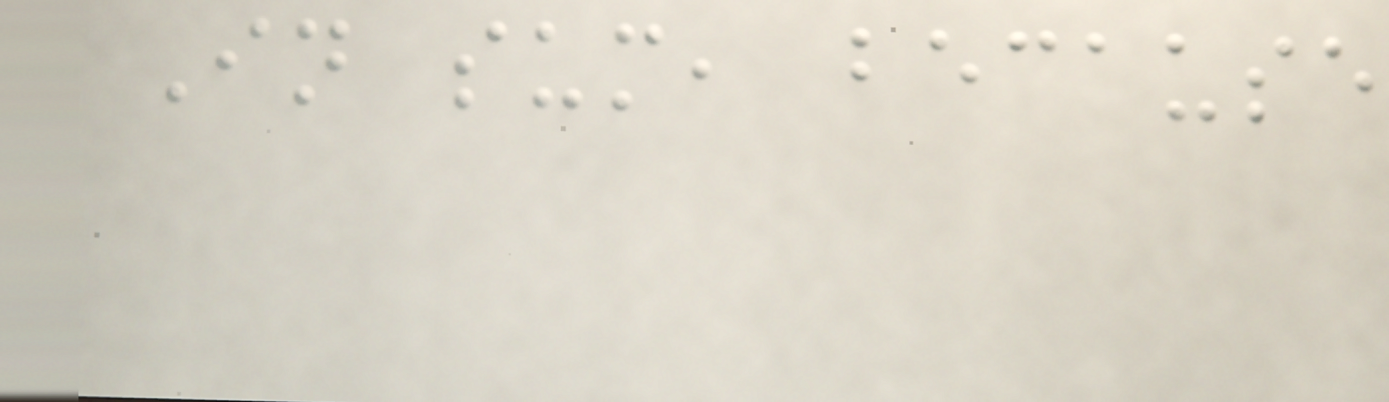In sum, because
